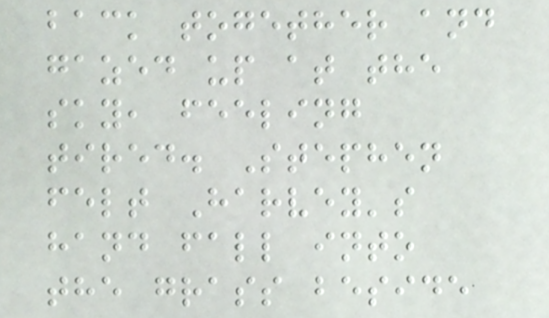back together and
gazed up at the
sky, feeling
tired. Stephen
felt Harvey's
hand fall into
the grass beside
